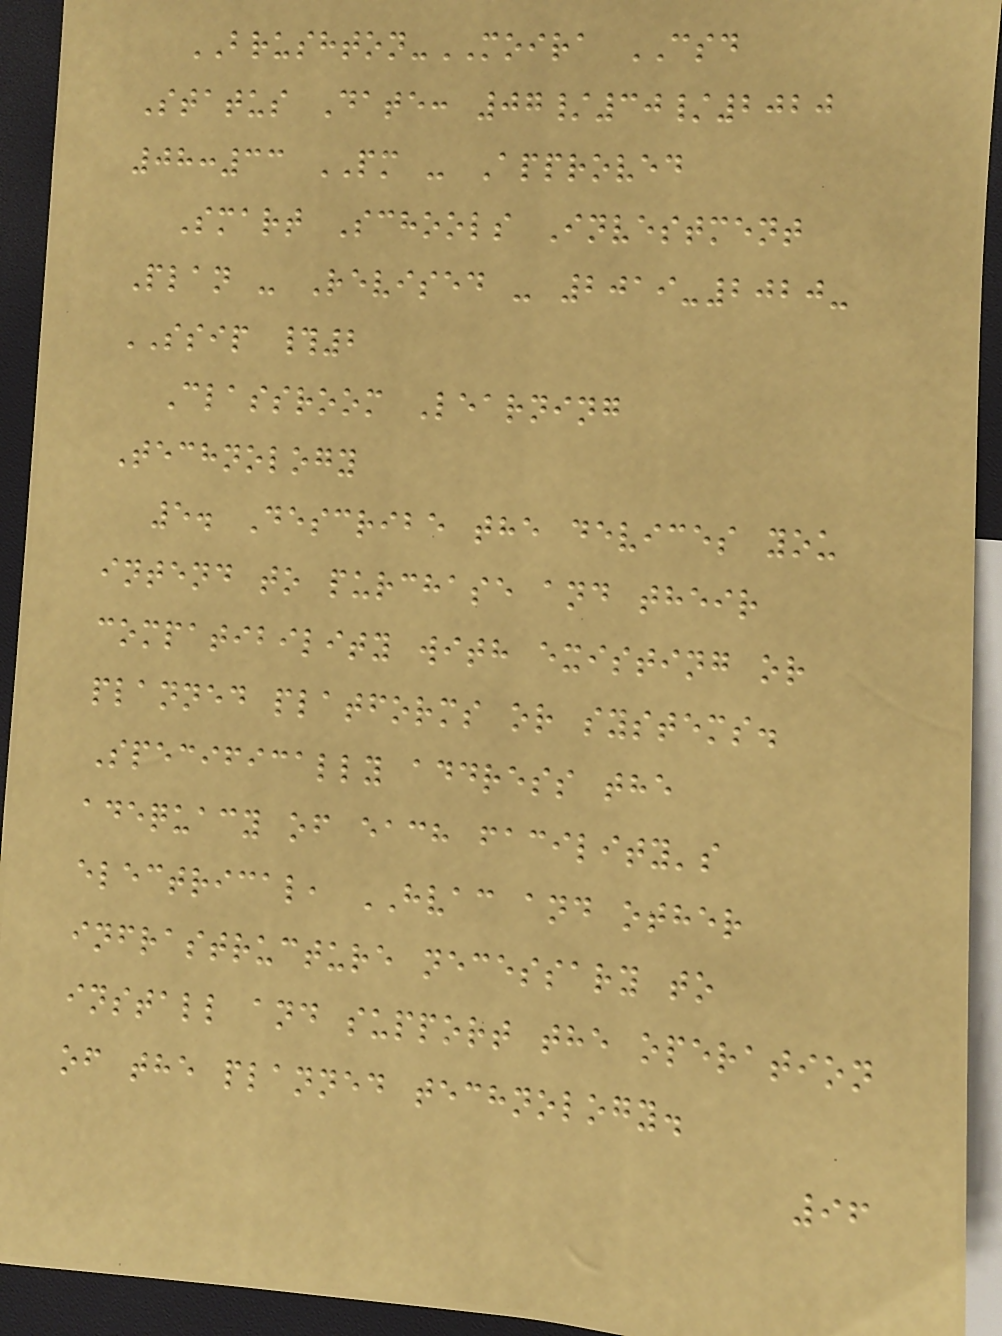BRUSHTON-MOIRA CSD
Status Date: 07/30/2020
08:33 PM - Approved
Smart Schools Investment
Plan - Revised - 2019-2020-
SSIP #2
Classroom Learning
Technology
5. Describe the devices you
intend to purchase and their
compatibility with existing or
planned platforms or systems.
Specifically address the
adequacy of each facility's
electrical, HVAC and other
infrastructure necessary to
install and support the operation
of the planned technology.
96
